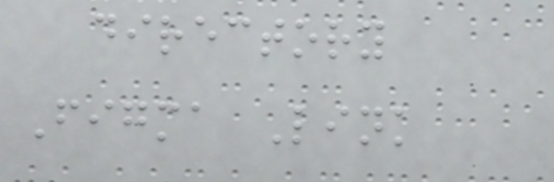directory
Figma Link
